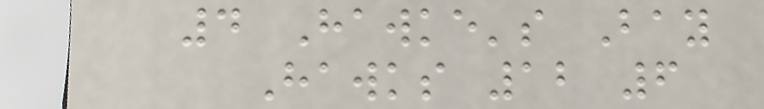4 Hawke's Bay
Hawks 12 6
